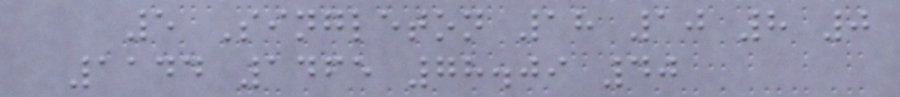5 Singleton 18 10 8 0
1144 1465 78.09 40
